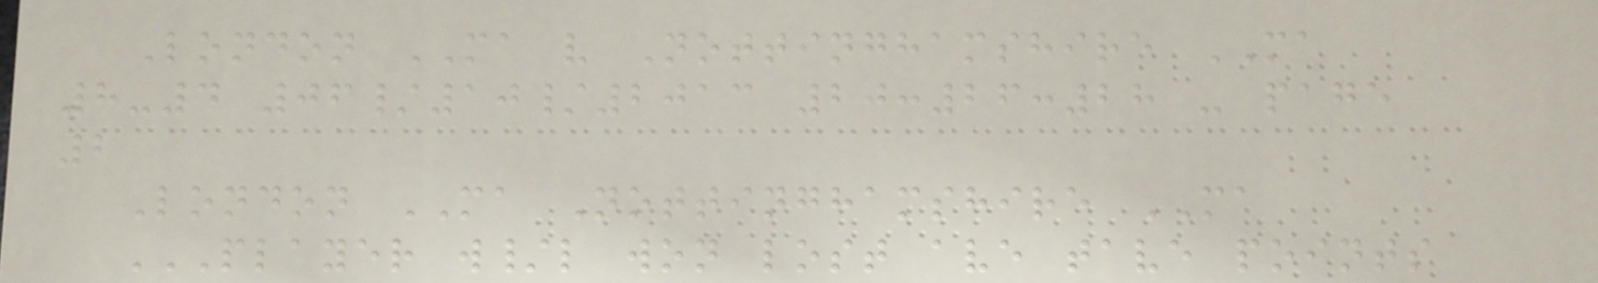London MA v Nottinghamshire MA
8-4 06/10/2013 20:26:28 - page
2
London MA Nottinghamshire MA
PLAYER W/L WON LOST AVE TAVE POINTS
